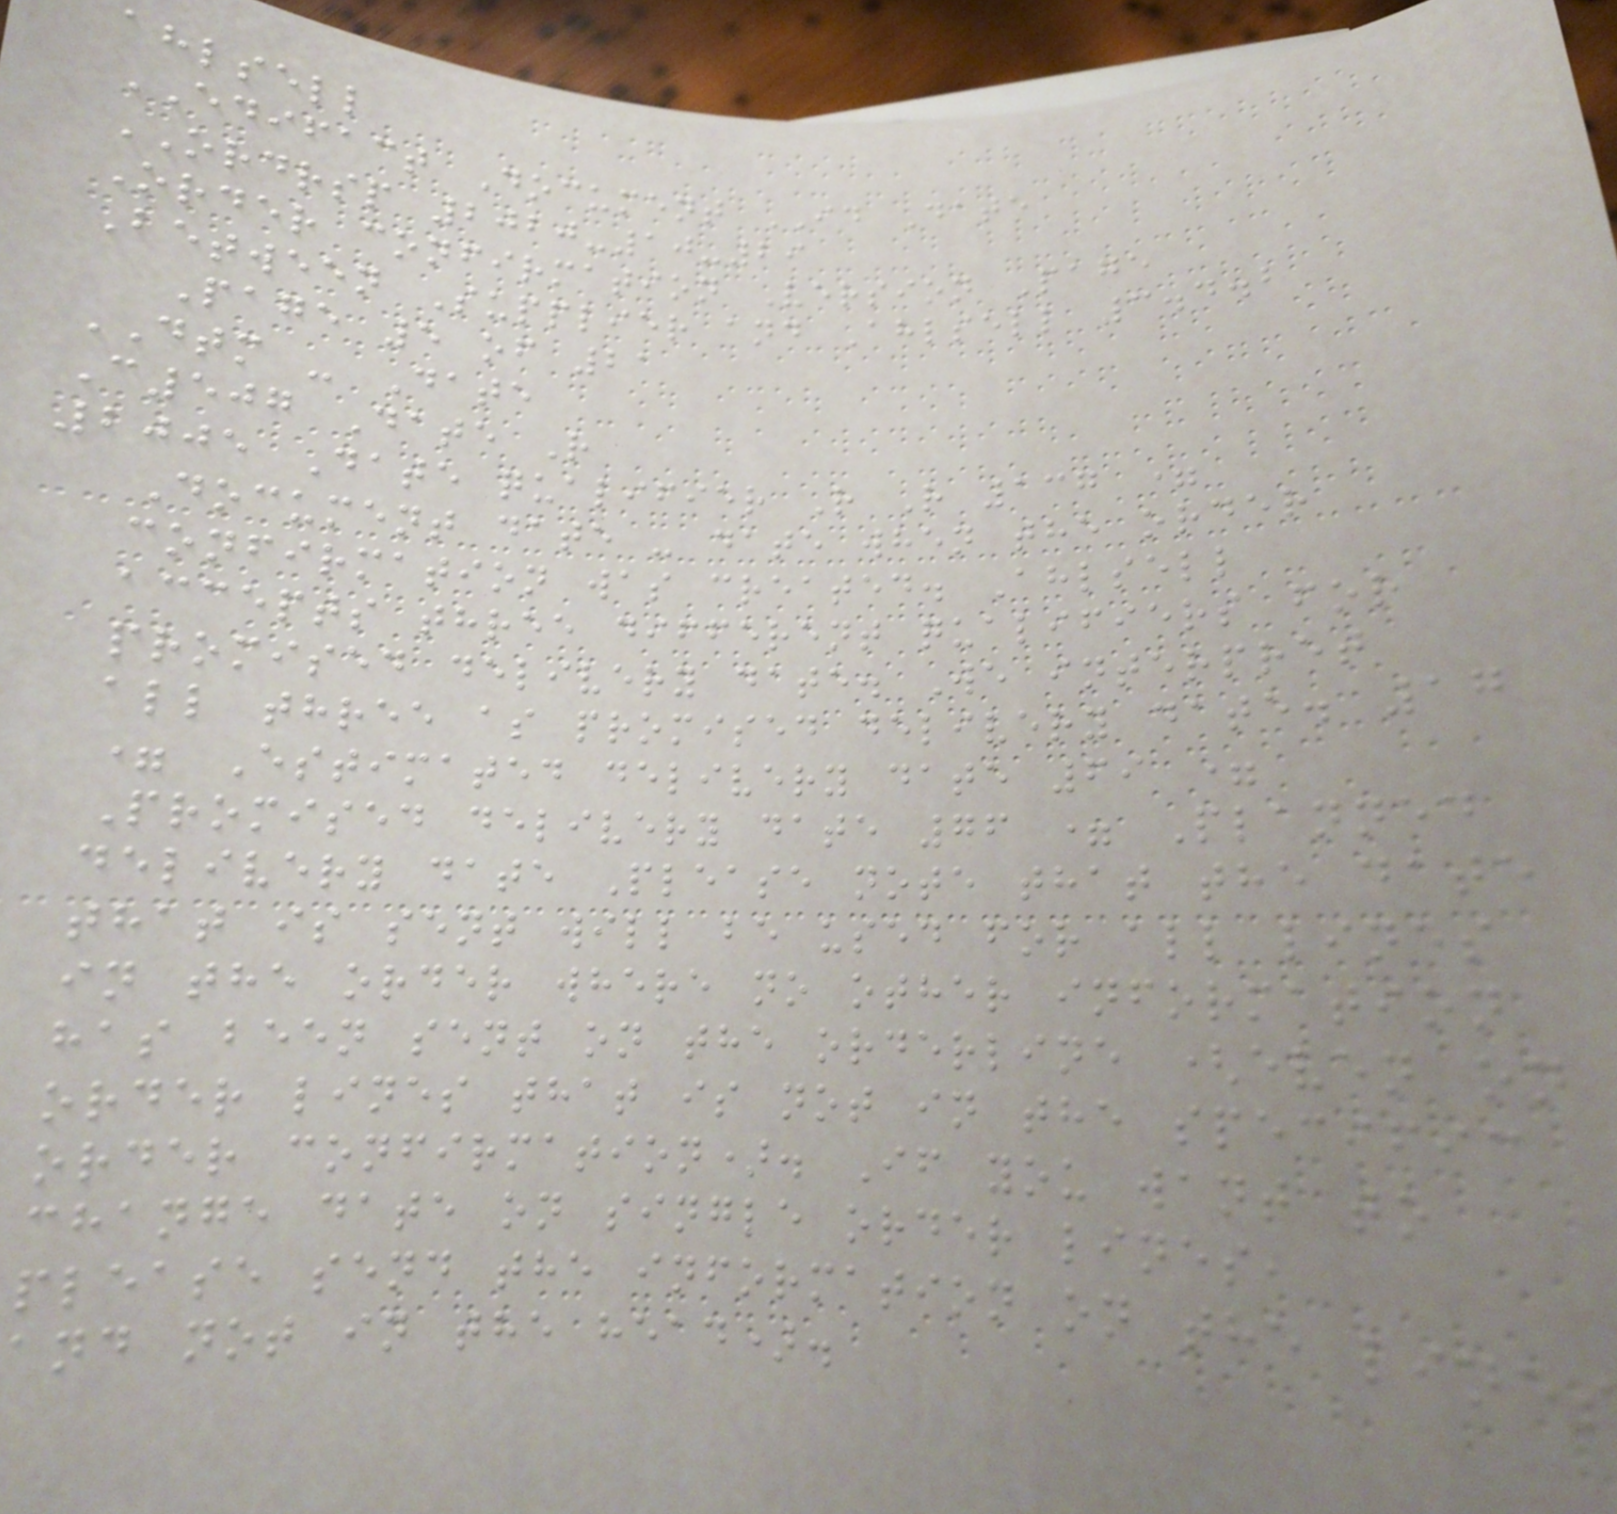ahlsell
EDIFACT Document ID Date
ORDRSP 2020-10-29
Order confirmation Version Page
Between Supplier and Ahlsell 3.4.2
Page 5 of 21
DTM - Date
C507 Date R
2005 Date qualifier R R 137 =
Document date - date when the order
confirmation was created. Ahlsell
accepts three different qualifiers for
promised delivery date. We interpret
all three as promised delivery date. 17
= Estimated delivery date 69 =
Promised delivery date 76 = Planned
delivery date Please note that the date
that is sent will be used for all lines
in the order where no other information
has been sent on the orderline (even on
order lines that is not in the specific
order confirmation). If you want to
change date on single order lines,
please send the information on the lines
and not in the head).
